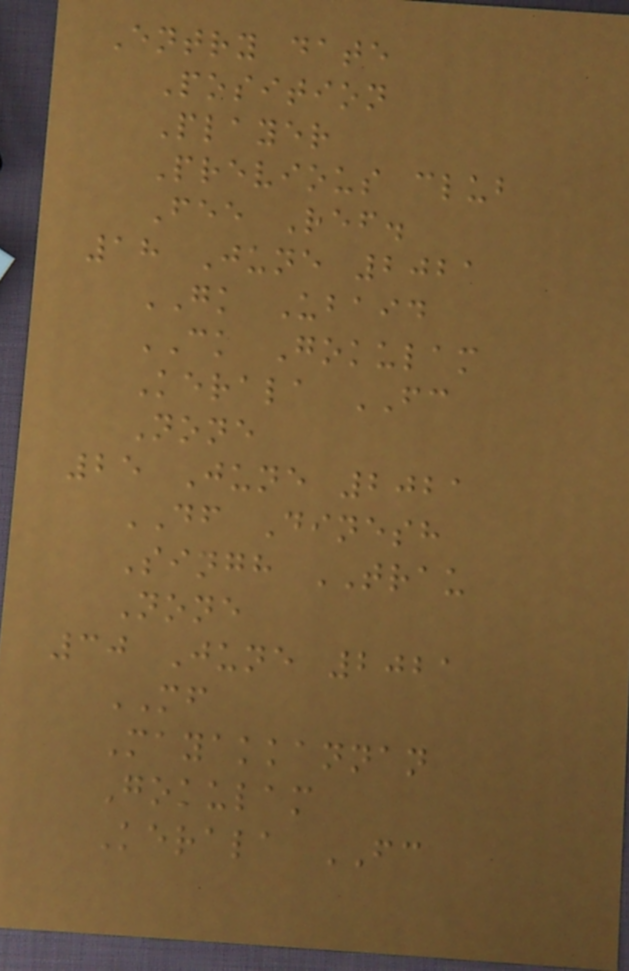Entry date
Position
Player
Previous club
Fee Ref.
18 June 2021
GK Ubaid
CK Gokulam
Kerala FC
None
25 June 2021
DF Dinesh
Singh TRAU
None
30 June 2021
MF
Mayakkannan
Gokulam
Kerala FC
